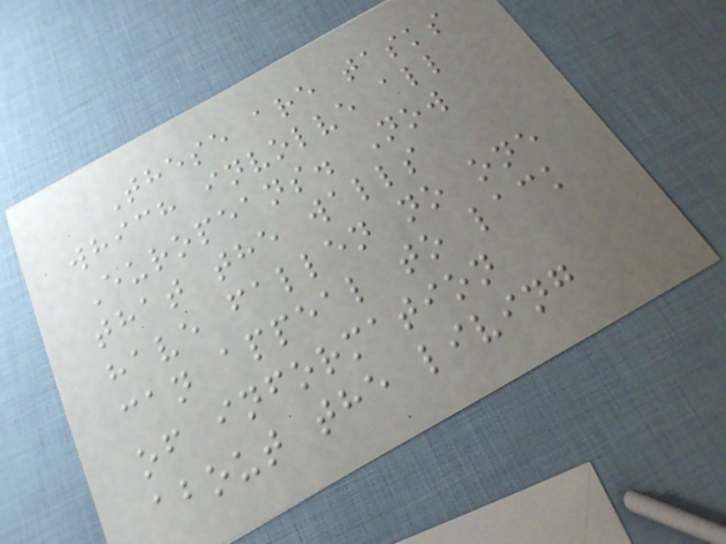These are tasks
which involve all
Europeans. Now
that the walls
have fallen no one
can appeal to lack
of information
about the living
